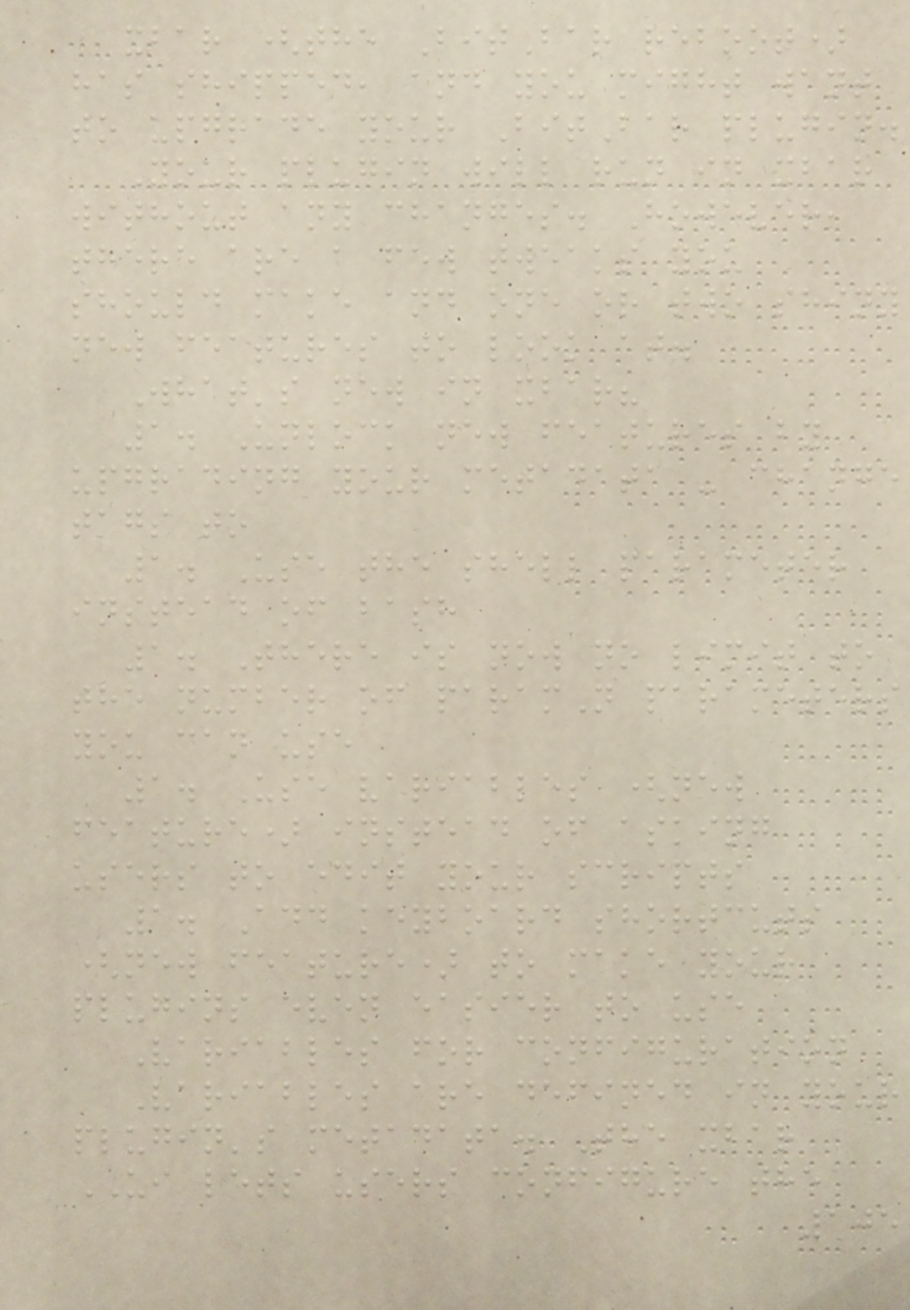xbar (the BitBar reboot)
has shipped, and you might want
to upgrade your BitBar plugin.
Your plugin will run in xbar
without any changes. However,
there are a few tweaks you
should make and one or two shiny
new features to look at.
What's new in xbar?
1. Unlock new features by
upgrading your metadata - change
tags to
1. Use the shell parameter
instead of bash
1. There is now no limit to
the number of paramN parameters
you can use
1. Use variables (new
feature) instead of asking
users to edit your scripts
1. Add keyboard shortcuts
(new feature) to make your
plugins even easier to use
Variables for configuration
Variables are defined in your
plugin's metadata. The xbar
UI lets users configure the
105
